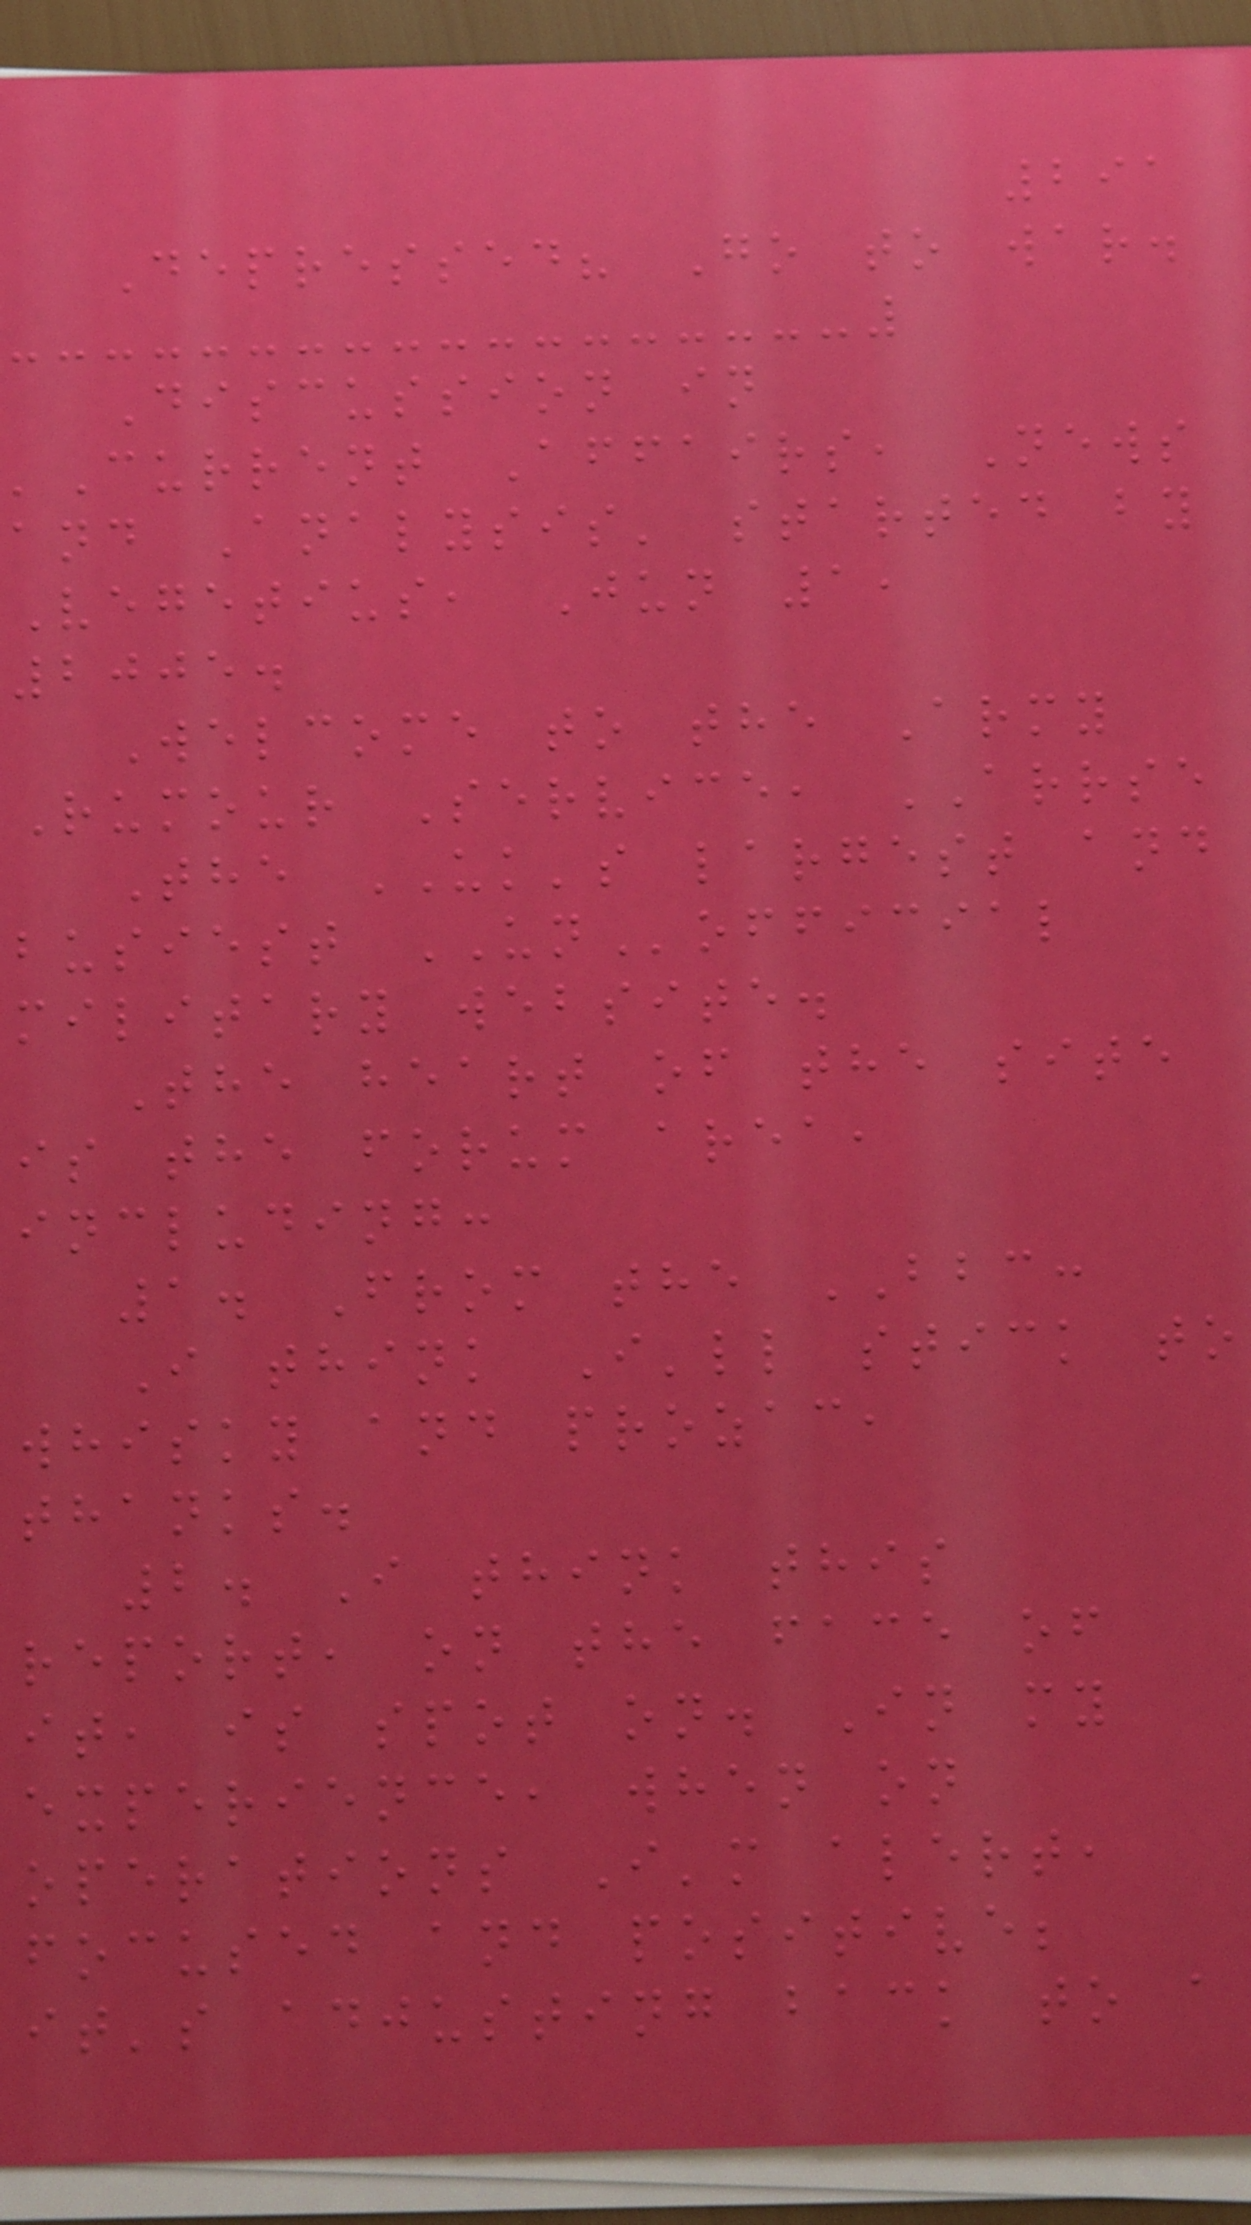291
Depressed? Go to war.
Discussion in
'Current Affairs, News
and Analysis' started by
Vegetius, Jun 1,
2005.
Welcome to the Army
Rumour Service, ARRSE
The UK's largest and
busiest UNofficial
military website.
The heart of the site
is the forum area,
including:
1. From the BBC:
I think I'll stick to
whisky and prozac,
thanks.
2. I think this
report, on the face of
it, is spot on. In my
experience, when on
operations I'm alert,
focused and positive;
it's adjusting back to a
